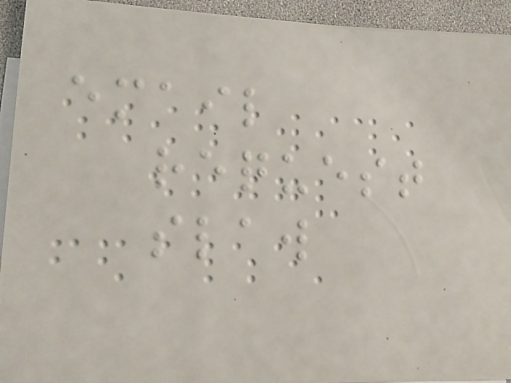email
request
slaw
